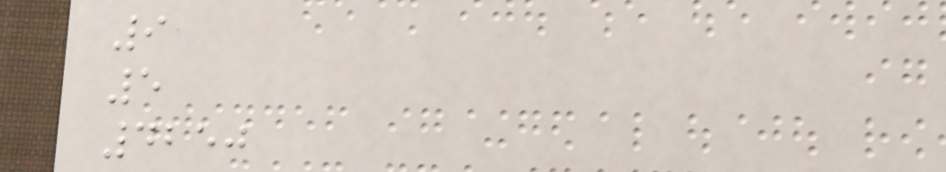9
5
4250
